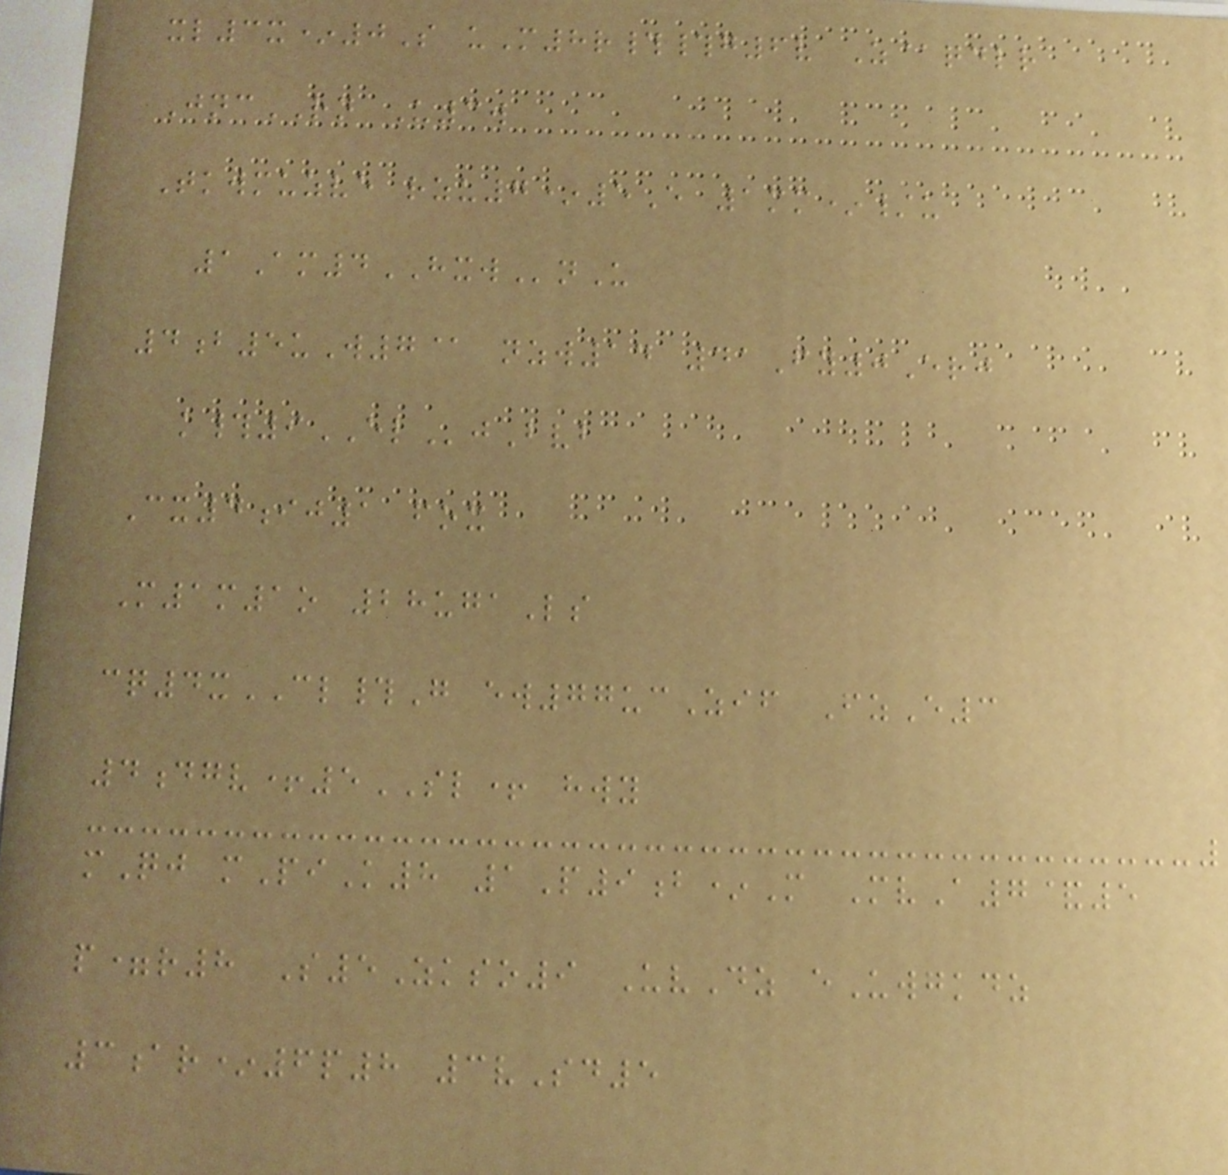xl3x*0S uM8r##g6v Z@qdlr
JncRN U3w
Tkwmuzve rzu7*5E 1mm*/u
1Am4HXWnU
4b5uW7@ nzw14 41Fy0Erj
k#9ELjBvb
Cx4ij1 fox
M1m1o 28ugaLs
cq4xCL#G ew77ucZif FzE3
4dgv+5SL+ hwy
mQj mPiK8 1P9b*M MvA7&5
p=r8 S5Zkso9 UvDz eUwgkdz
3ar*6p8 3vSd5
